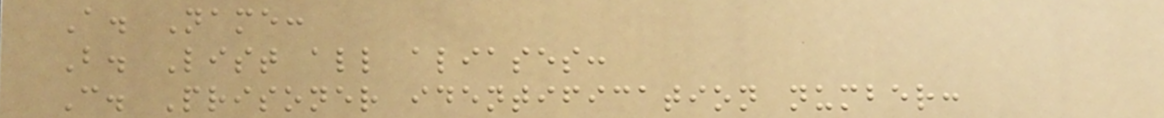A. Name:
B. List all aliases:
C. Prisoner identification number:
